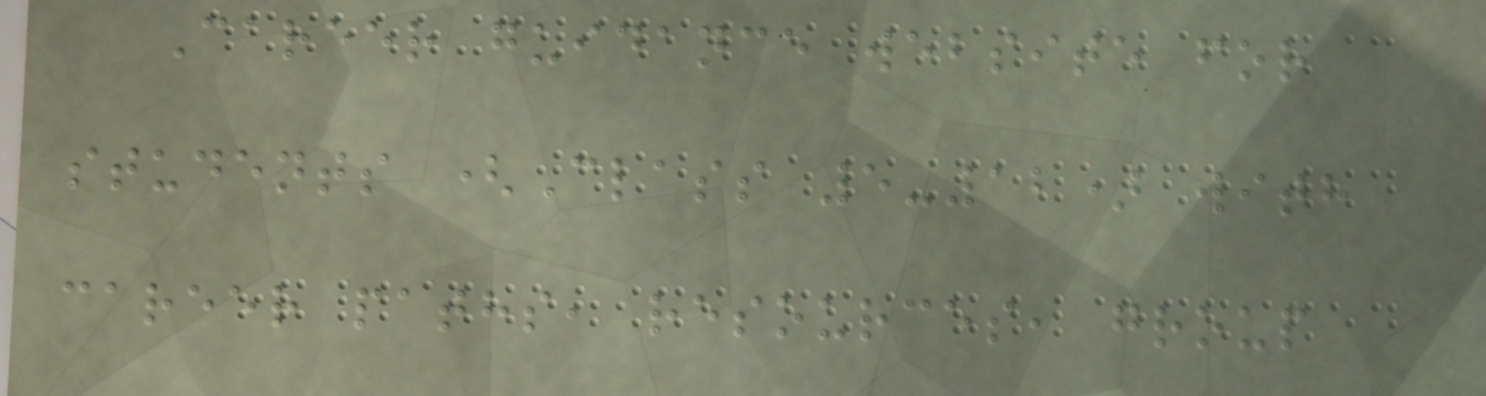Career guidance website for
students (Class 5-12) with
career paths, resources, group
